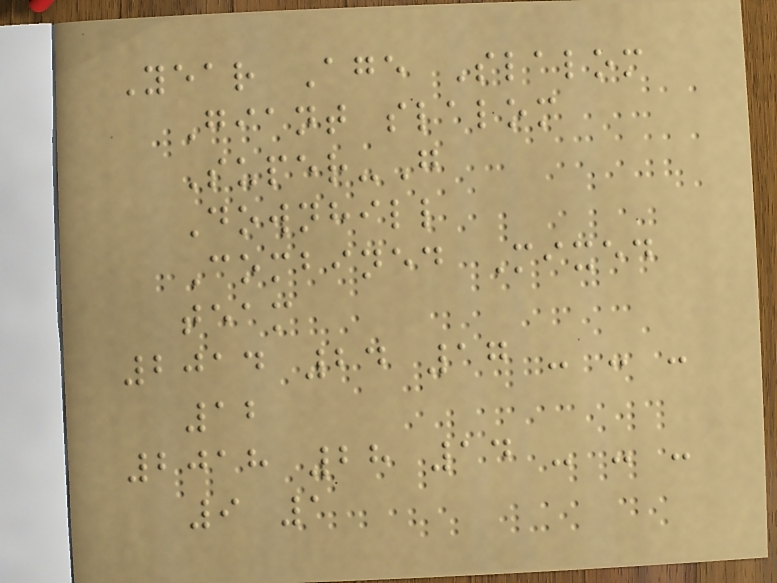Year Age Slalom
Giant slalom
Super-G
Downhill
Combined Mixed
team
2014 24 17 - - -
12
2018 28 14 - - -
9 1
